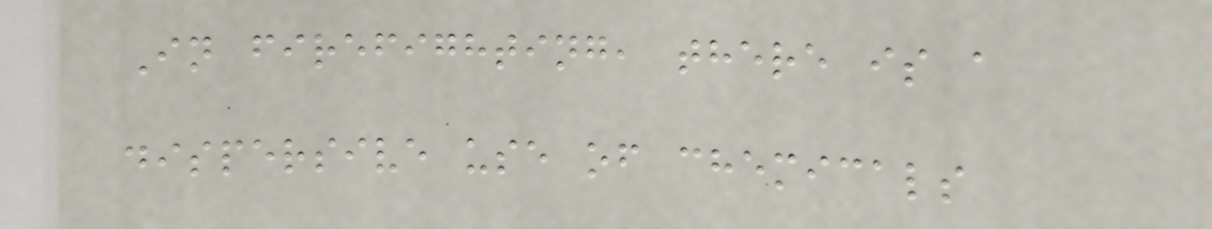In firefighting, there is a
dispersive use of chemicals
